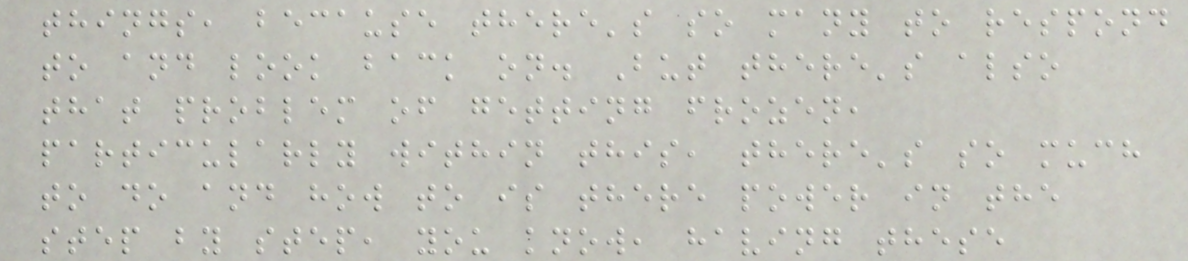things, because there's so many to respond
to and look back on. But there's also
that problem of getting frozen,
particularly within this, there's so much
to do and how to is there power in the
step by step, you know, having these
